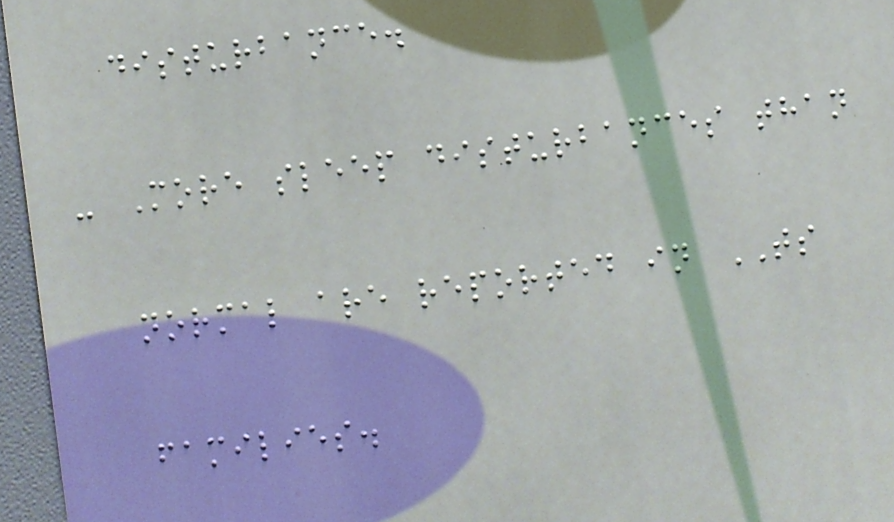disturbance.
- More sleep disturbances than
normal are reported in TS
families.
